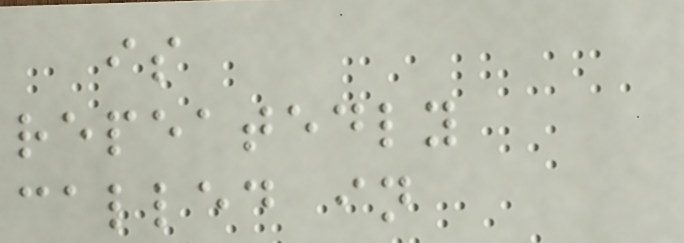is
repeatedly
called in
